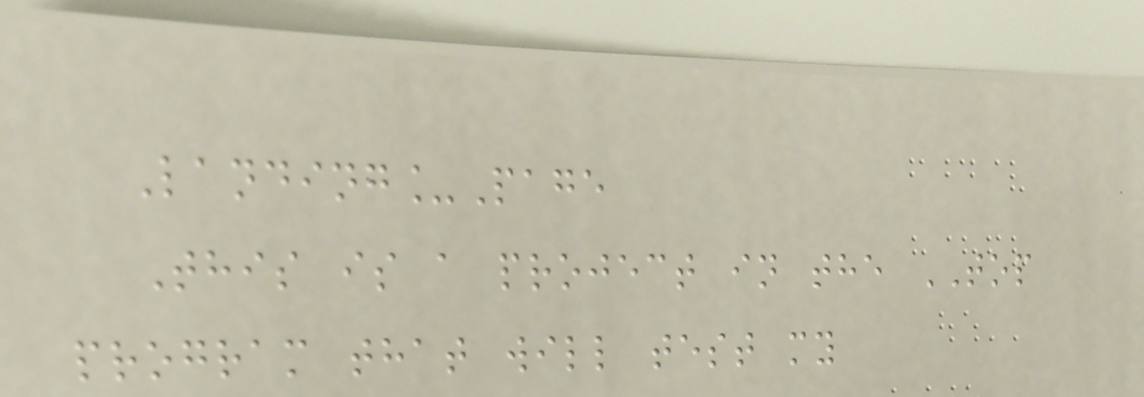Landing_Page
This is a project in the TOP
program that will test my
